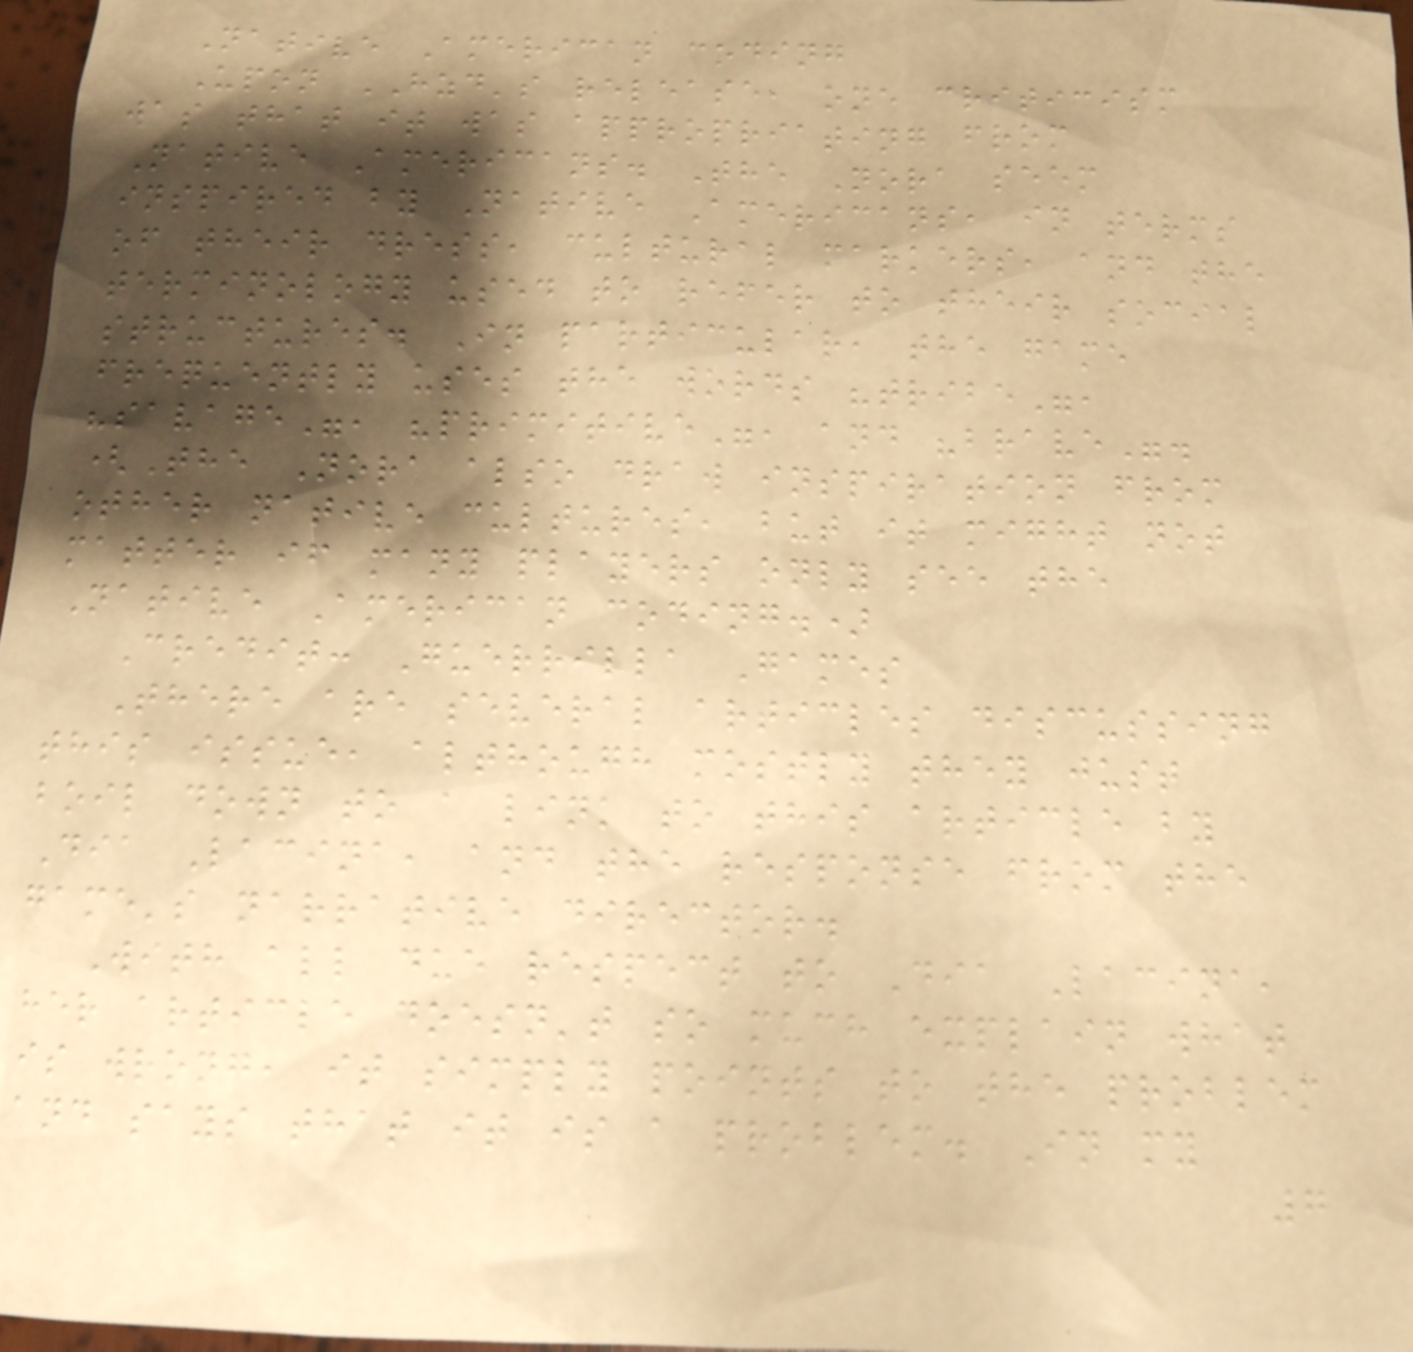Native American coding
Upon HZD's release, one criticism
was that it was appropriating from
Native Americans. The Nora seem
inspired by Native Americans, in terms
of their dress, cultural markers, and the
terminology used to refer to their social
structures. In particular, the game
frequently uses the words "tribe",
"savage", "primitive", and "brave".
(The Nora also draw inspiration from
other native cultures, but it might not
matter if many players only see the
Native American coding.)
Credit: Guerrilla Games
There are several articles discussing
this issue, although mostly they just
boil down to a link to this article by
Dia Lacina, and the response from the
game's narrative director.
With all due respect to Dia Lacina,
her article doesn't so much explain what
is wrong, it simply points to the problem
and says that it is a problem. In my
7
